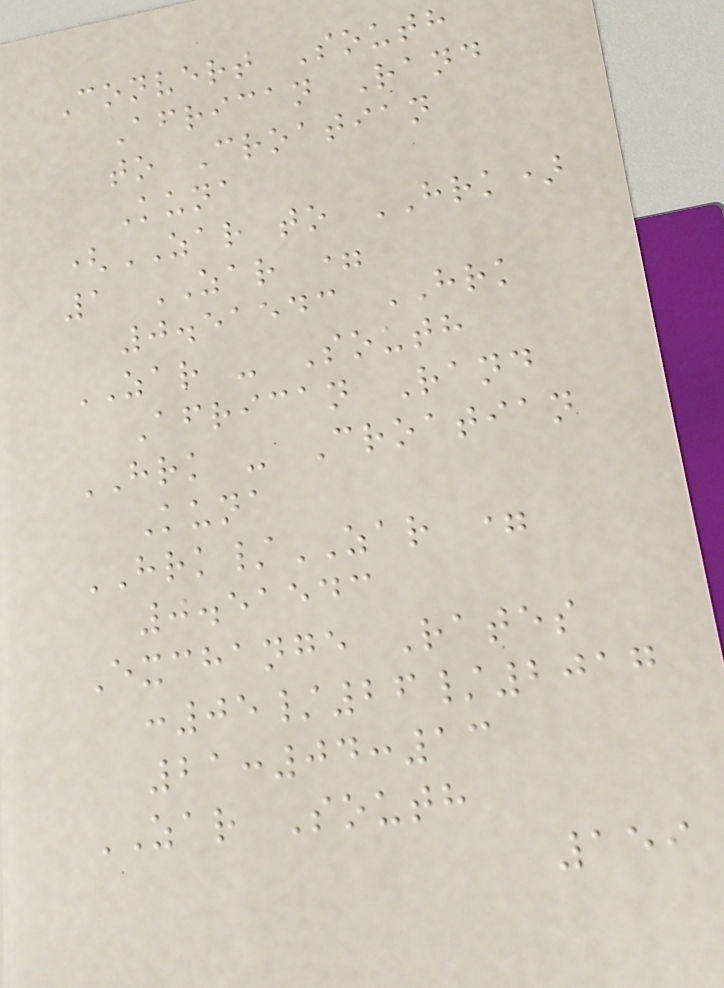Convert South
African Rand
to Croatian
Kuna
(ZAR to HRK)
1 ZAR =
0.51543 HRK
ZAR - South
African Rand
HRK - Croatian
Kuna
HRK/ZAR =
0.51543
Exchange Rates
:05/26/2017
21:04:13
ZAR South
159
